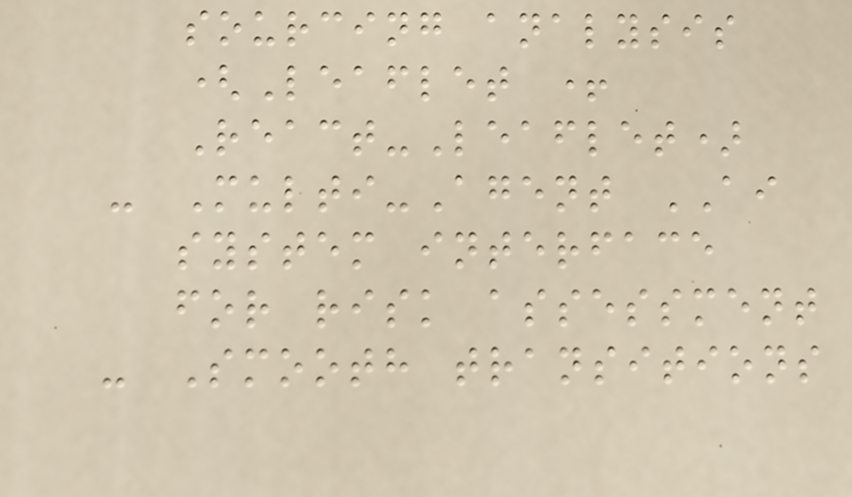sourcing analysis
(Leaflet +
React-Leaflet)
- Multi-Agent AI
system interface
for risk assessment
- Smooth transitions
